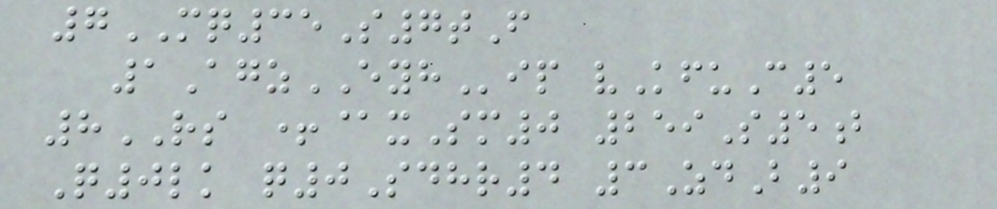7MQ35S7tF
1AgzEYHip vKfuC5
8RS +@xSm0 259S5b
Q0lk q0Sdhr4 3ZdB9
